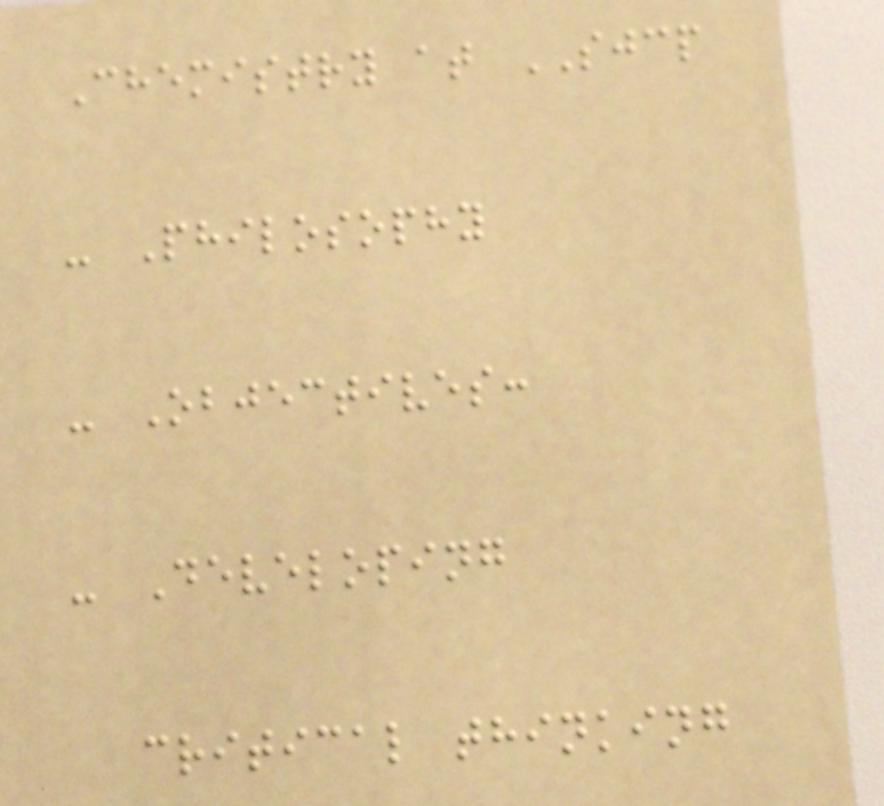Chemistry at SJCP
- Philosophy
- Objectives:
- Developing
critical thinking
